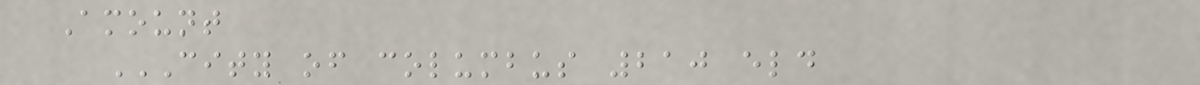Amount
CITY OF COLUMBUS 210 ELD
